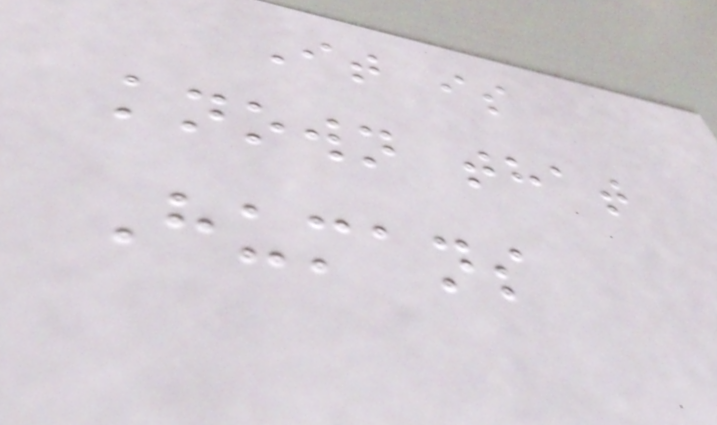It is
known that
Humans
